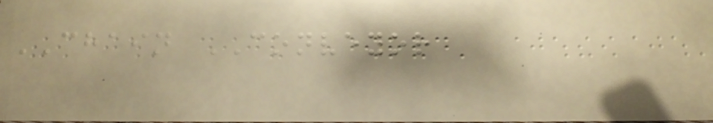CHAIN CONVEYOR
